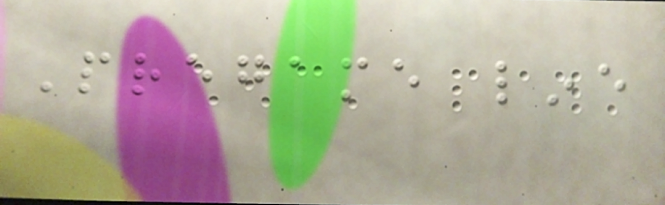Pregame line
